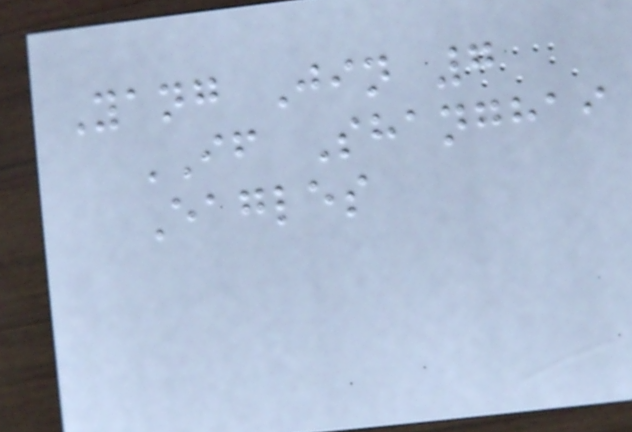Yang Jin 7
IF Shanghai
Eagles
